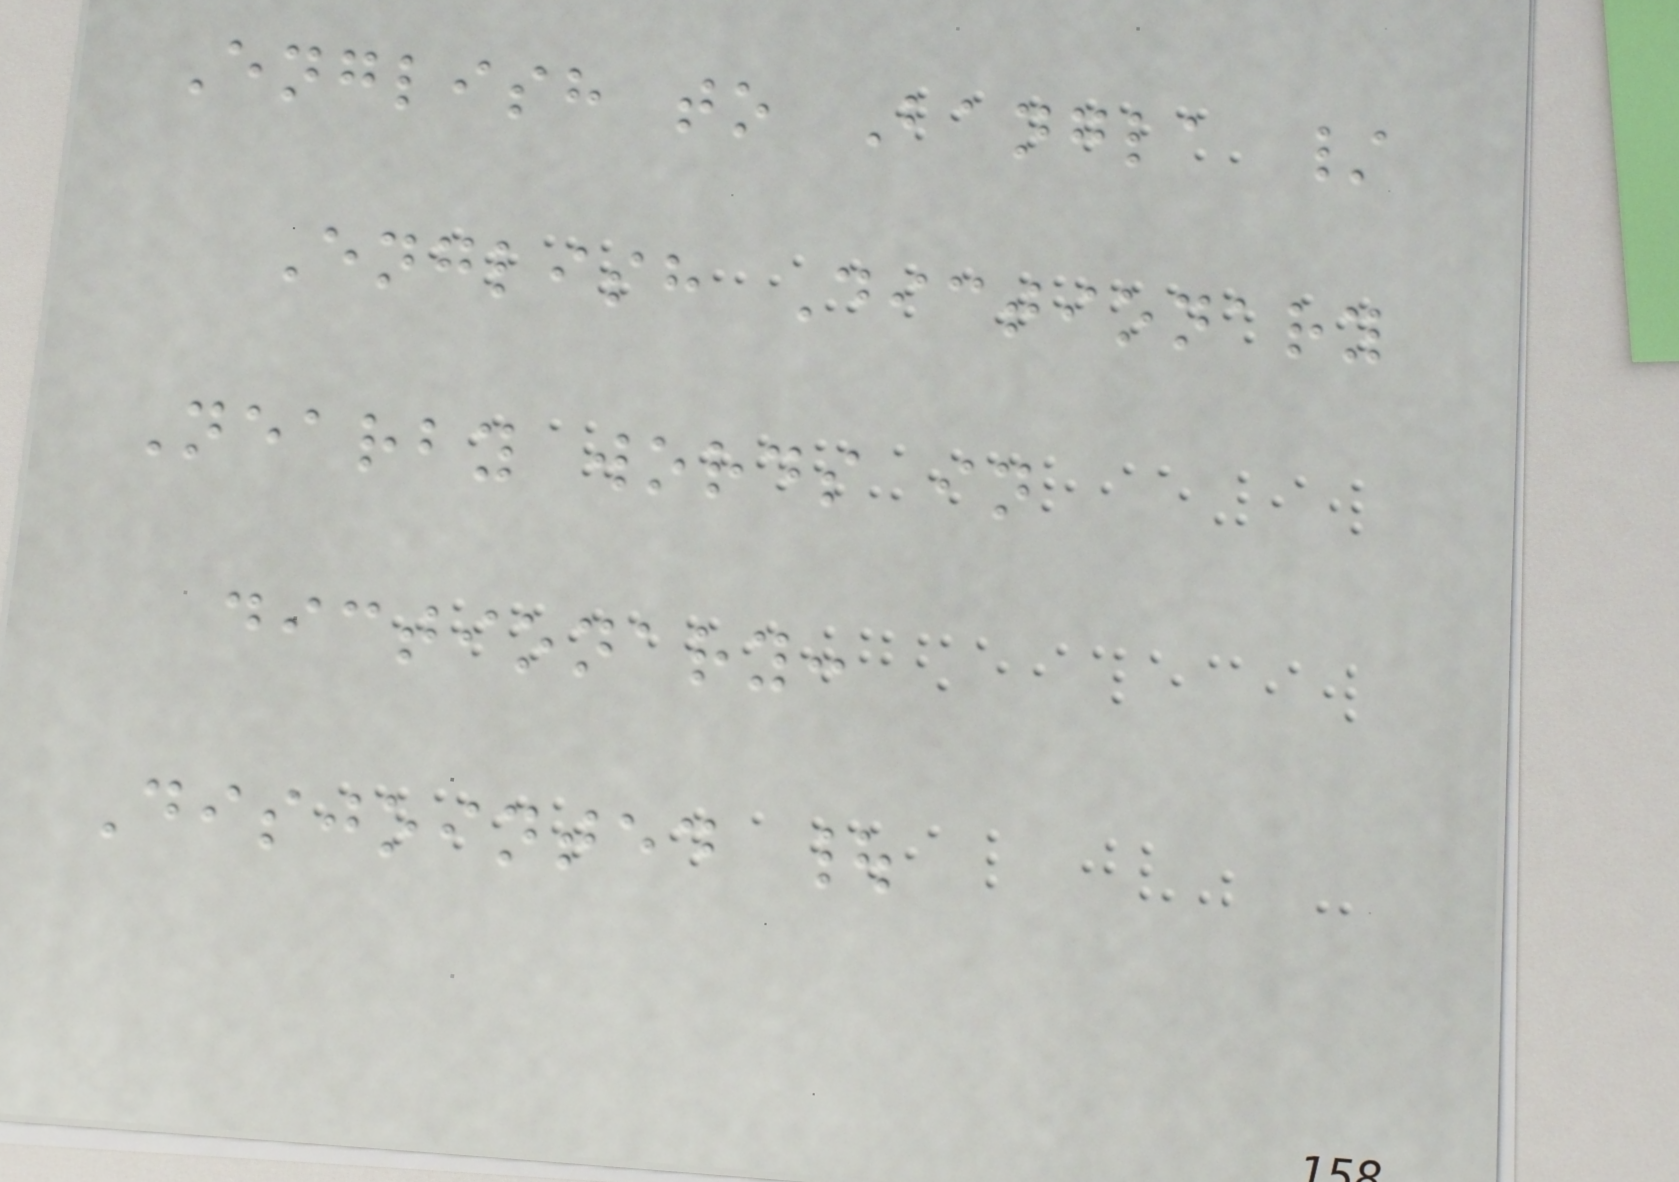English to Bangla /
English Dictionary
Nearby words in
dictionary:
Disjointed |
